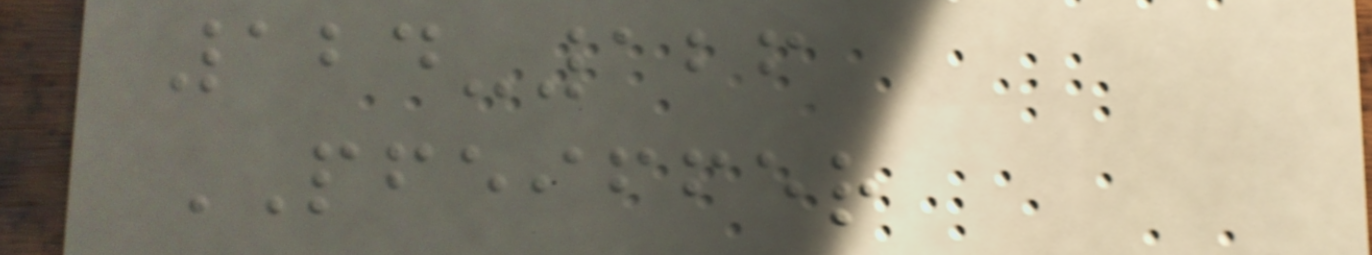124-126
PFEIFFER
